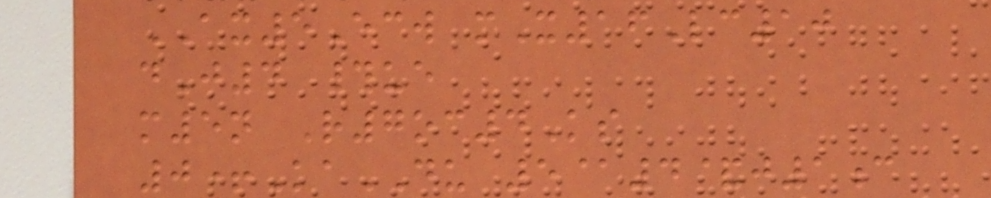AX5Ecw mX16Lc10
dJ4 #ue
m5n R7oc4Ks
0+KaDU 5@4&j1c
